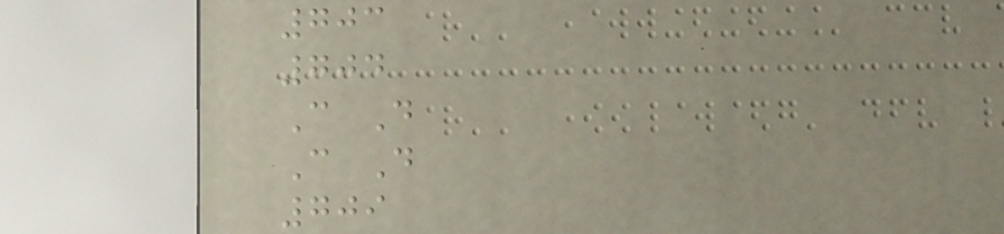703
704
C D
C D
709
